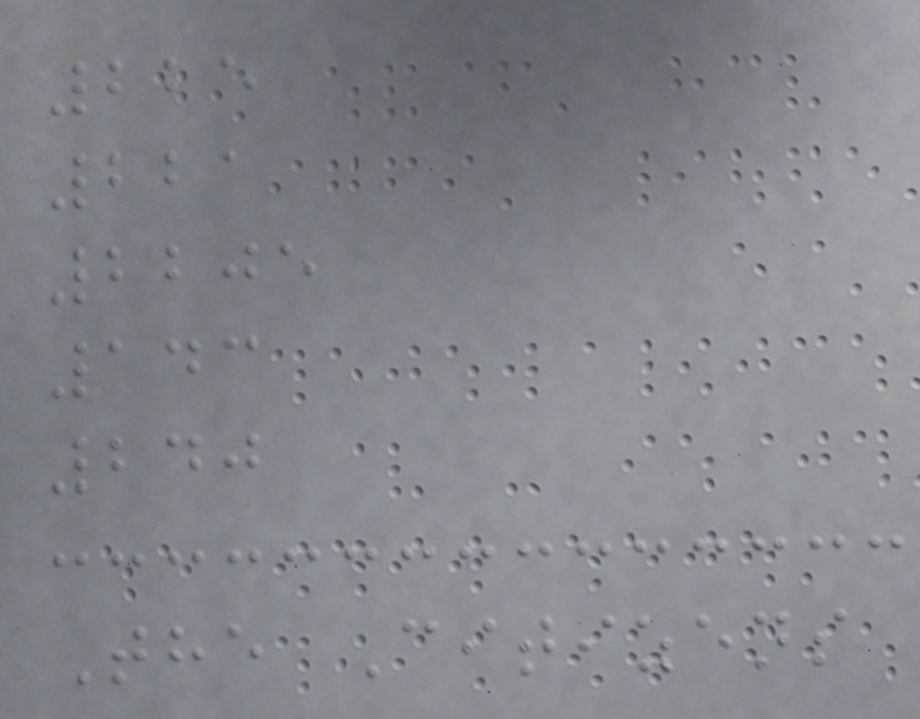225
221
2205
143
240
The Citizens
